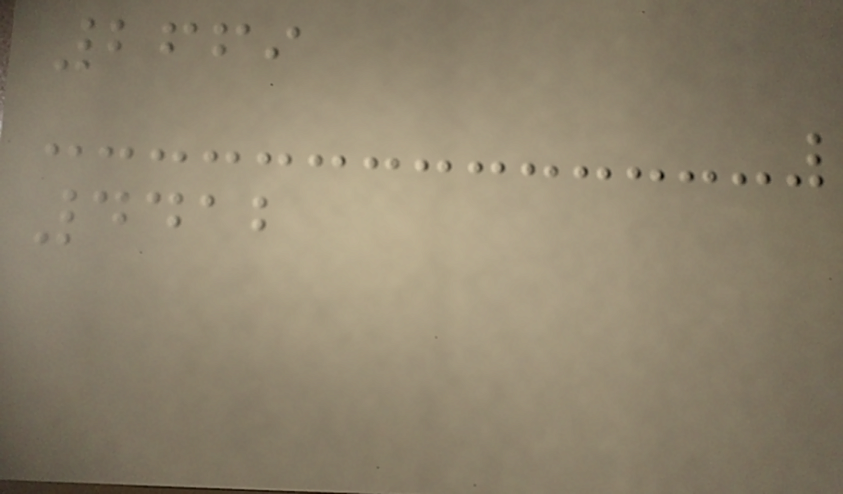2669
4412
